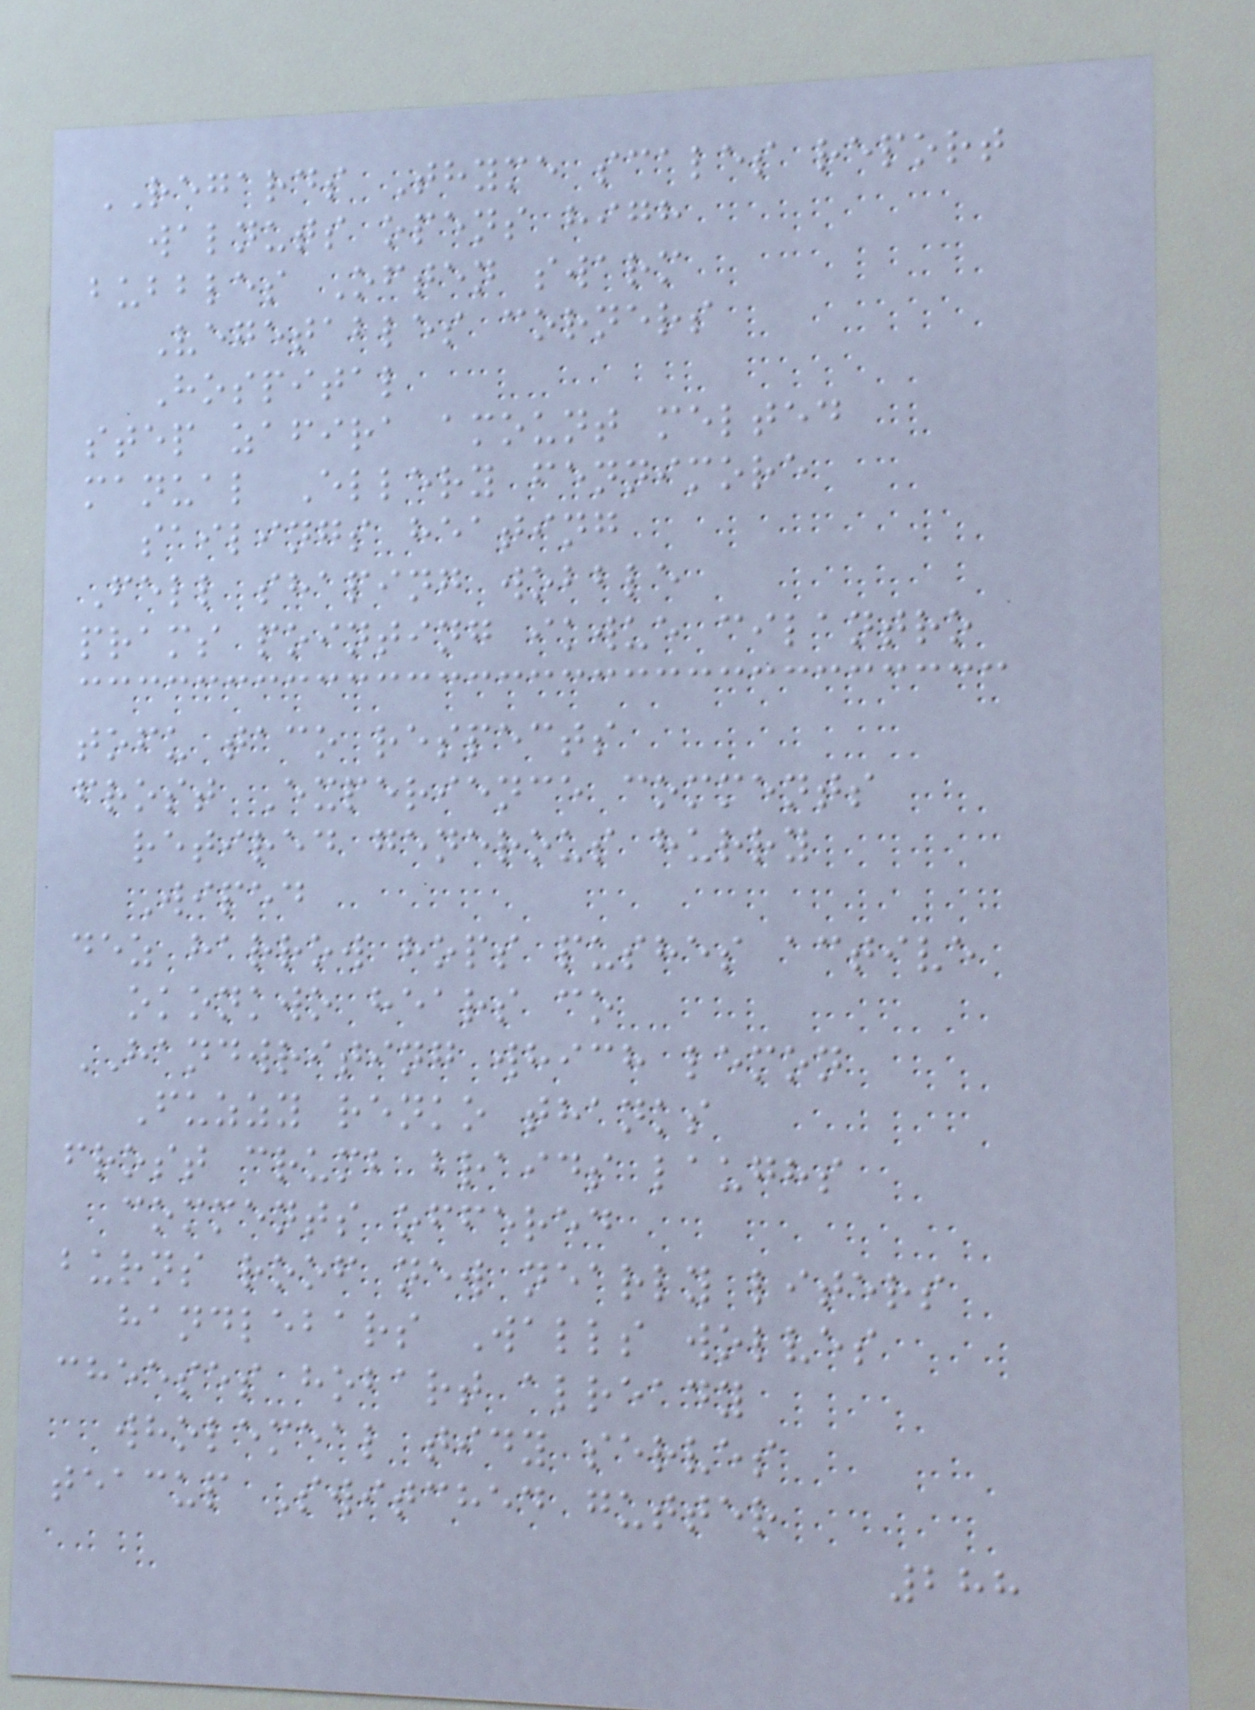REGARDS Thyme scales report
walnuts opens high
bubbles Often swarm
Vegetables corners
Hospital
step zafira amount melted
manual Ellery fennimore
sailings heating
Fell shaping wobble
prams pointing ikwue cilantro
tofu taco respects
frost Experience comments
retired generous hurry
Wiped
dez harrow hops pushes active
okonkwo hears co
HANDWRITING which lemon
Fuzzy renko thanks
frost crumb braids laughs
comments offered
burns roof new nearly liters
handlebars Walls wolves
cheeses hobart already
wholemeal tidy serves
teacup Switched gutter
288
